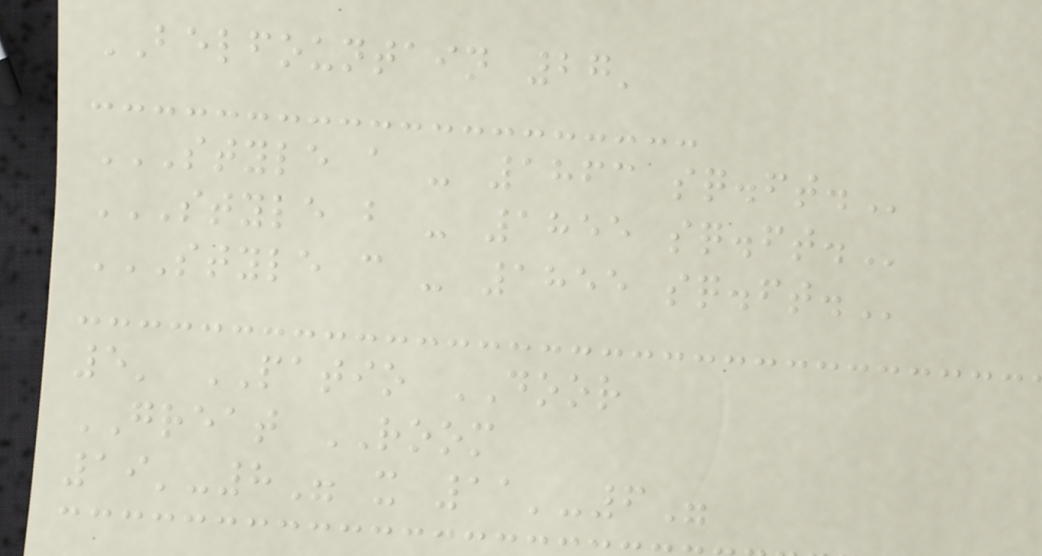BELFOUNTAIN 27'
STYLE A - 1863 SQ.FT.
STYLE B - 1855 SQ.FT.
STYLE C - 1855 SQ.FT.
5' PATIO DOOR
GREAT ROOM
19'-8" x 11'-6"
